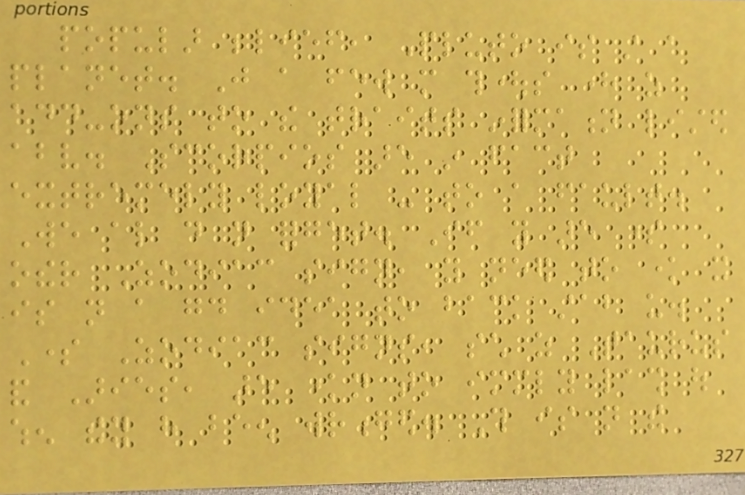popular belief, Pluto is still a
planet. Just a few more thoughts here as
add-ons to the traits information listed
above. Scorpios are in fact
extremely loyal - to a fault.
We also do not forget. If you are some
other Zodiac sign, you need to know it
is not a good idea to back stab us.
Some Zodiac signs, such as Taurus
and Aries, are known to immediately lash out
when they have been wronged. This is not the
